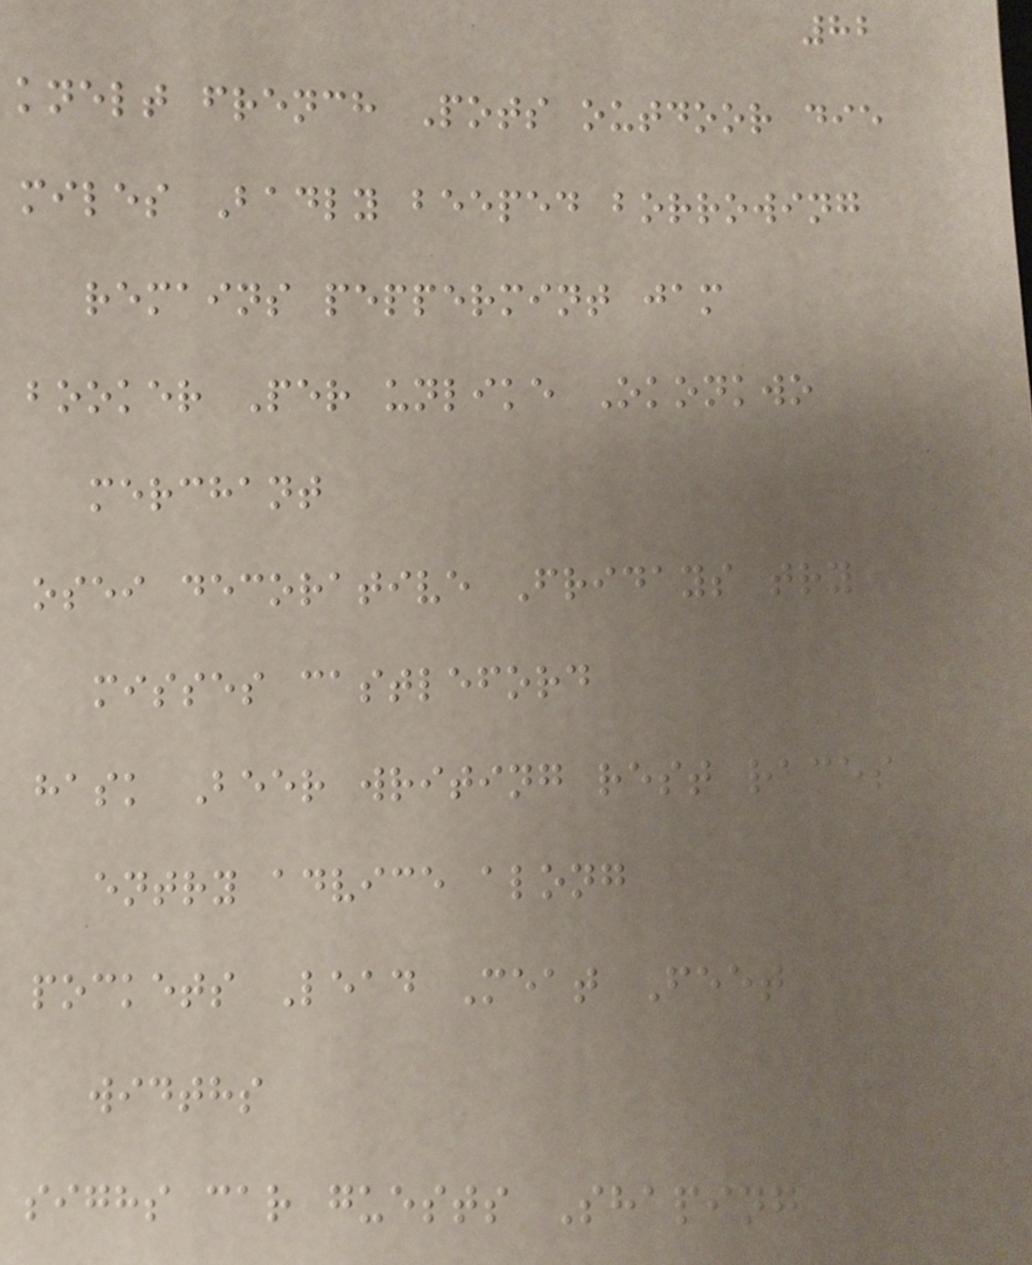82
knelt french Pots outdoor die
miles Badly beeped borrowing
remains peppermint jam
booker Per unlike Okonkwo
merchant
osei decorative Fridays try
misses castleford
hask Beer writing rest races
entry advice along
pockets Lead Meat Feet
widths
sighs car guests Shaping
